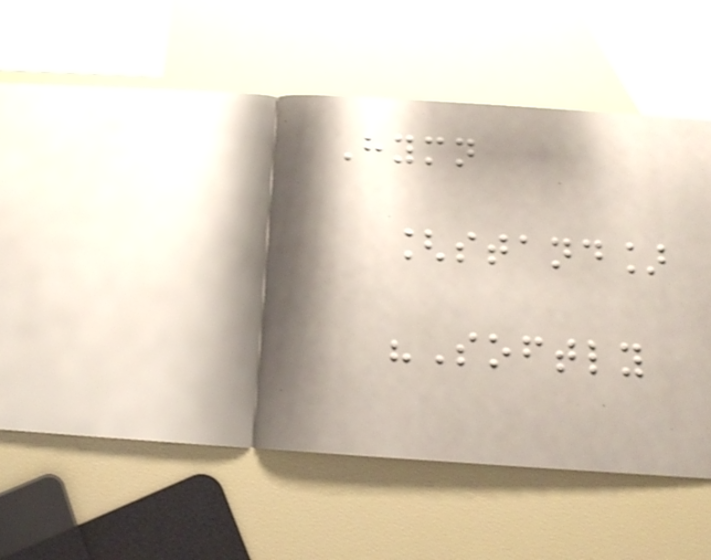Hymn
[stand]
"Softly
